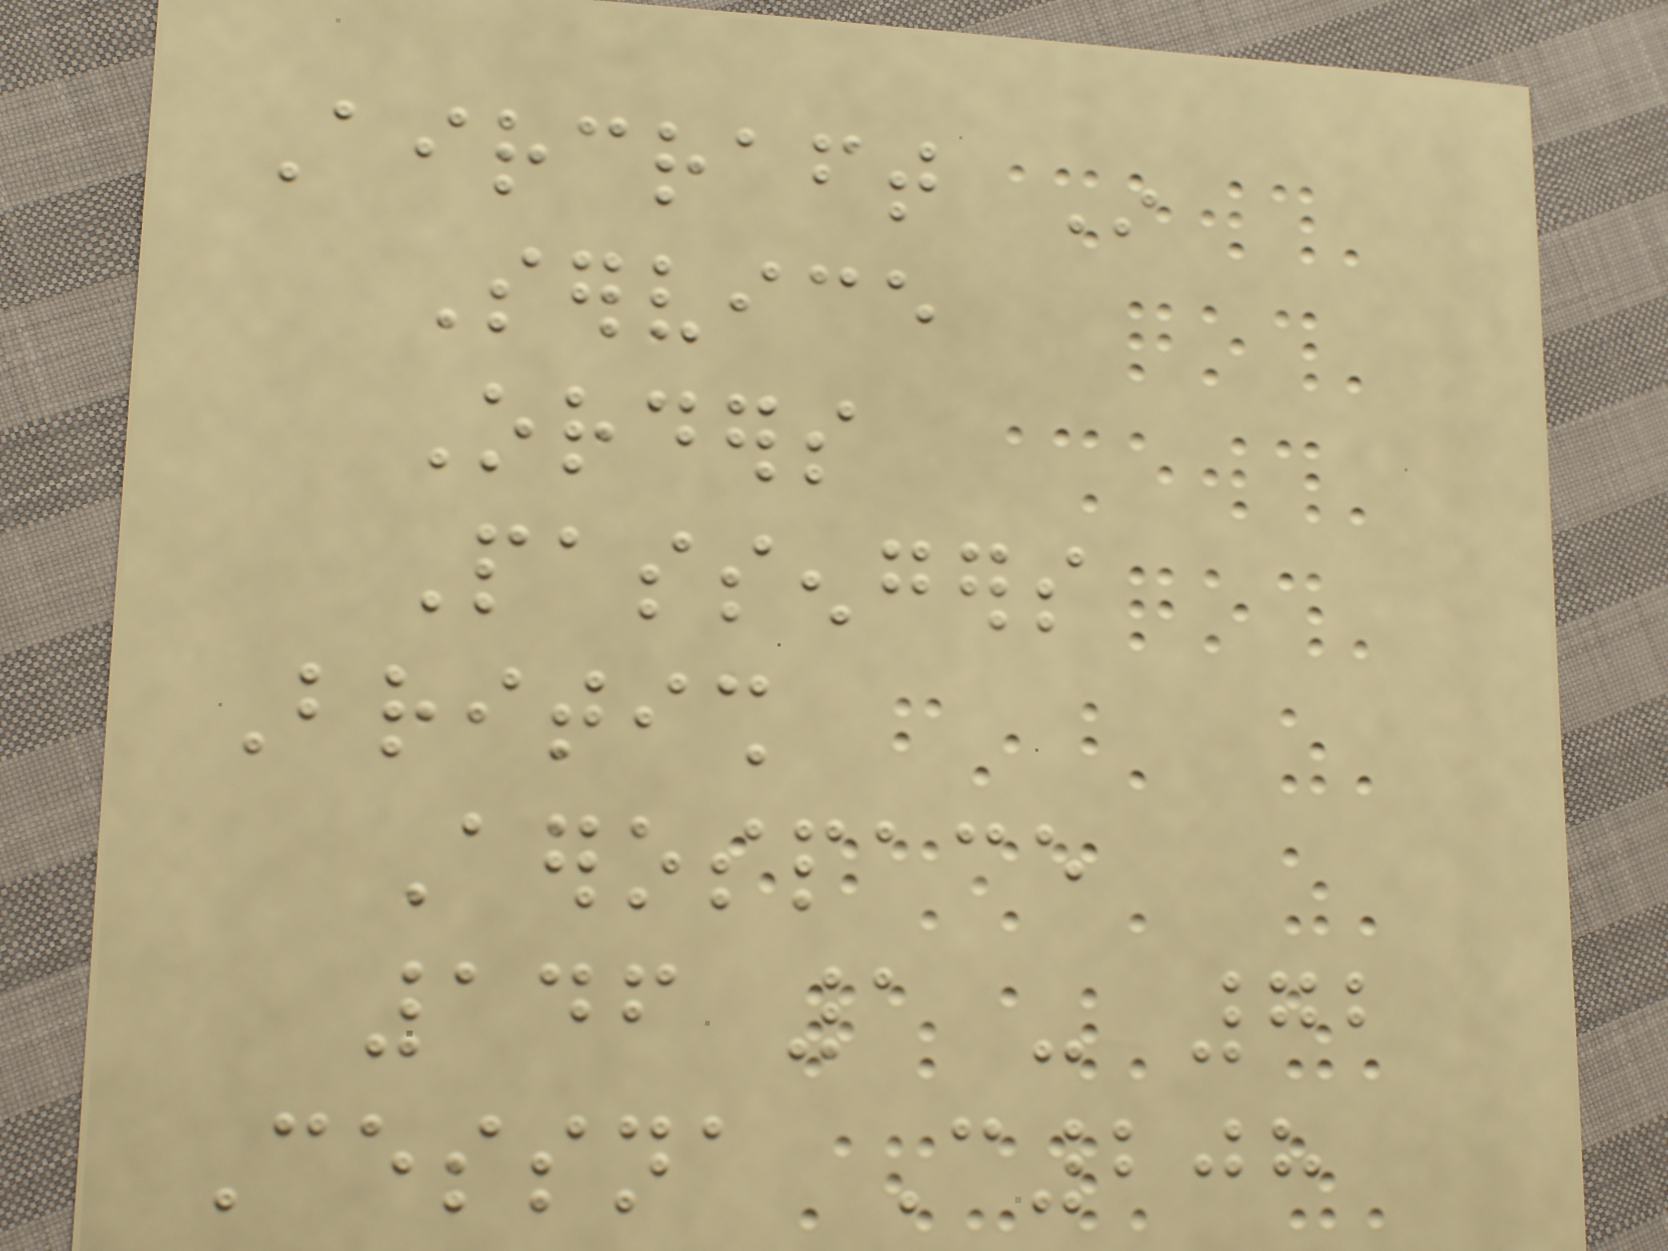Aircraft In
Service
Orders
Passengers
British
Aerospace
146 1 - 72
Cessna C208
